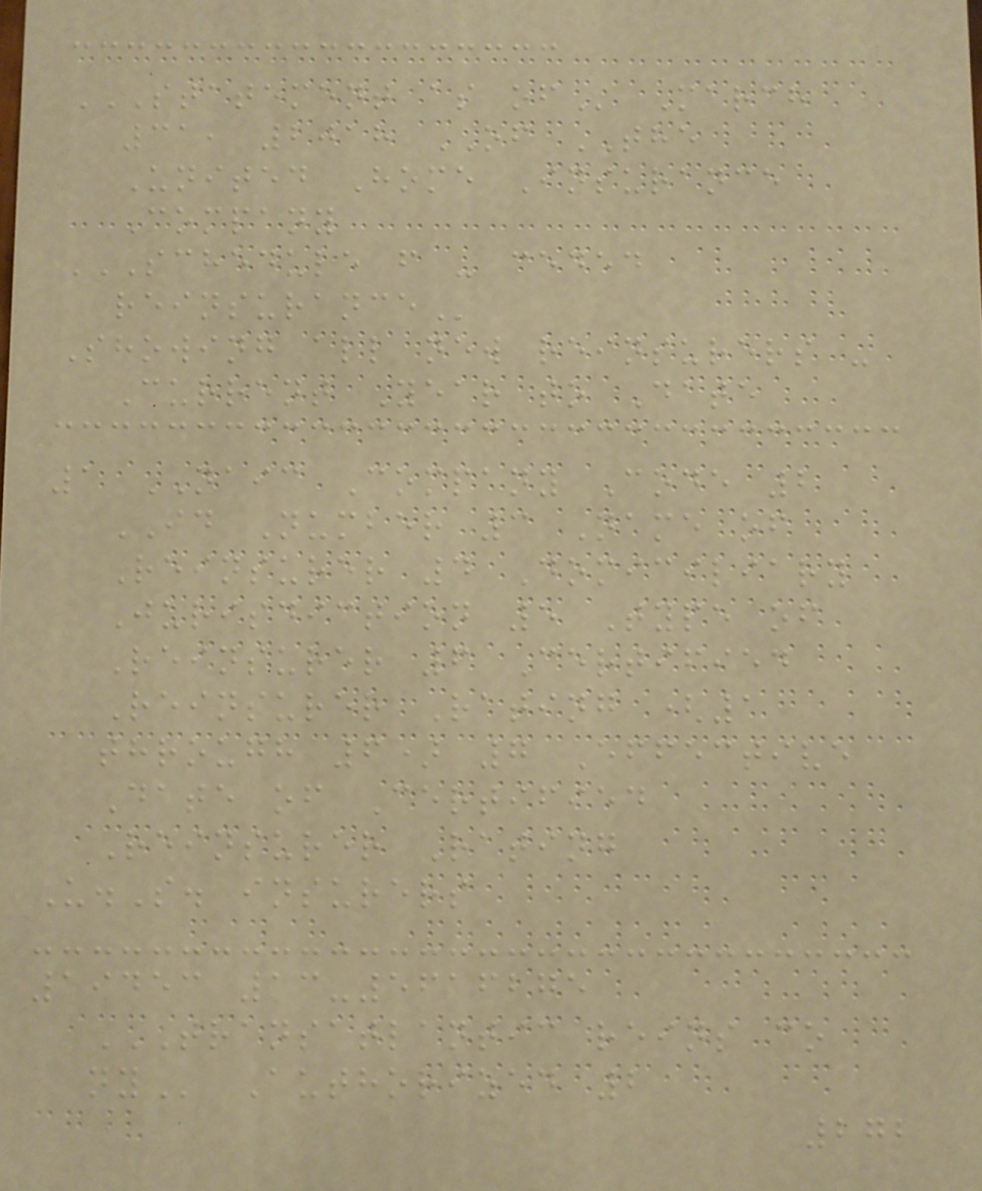STATEMENT AS OF March
31, 2018 OF THE
United Home Insurance
Company
SCHEDULE F - CEDED
REINSURANCE
Showing all new reinsurers -
Current Year to Date
1 NAIC Company Code 2
ID Number 3 Name of
Reinsurer 4 Domiciliary
Jurisdiction 5 Type of
Reinsurer 6 Certified
Reinsurer Rating (1
through 6) 7 Effective
Date of Certified
Reinsurer Rating
U.S. insurers
19453 13-5616275
TRANSATLANTIC REINS CO
NY Authorized 2
272
